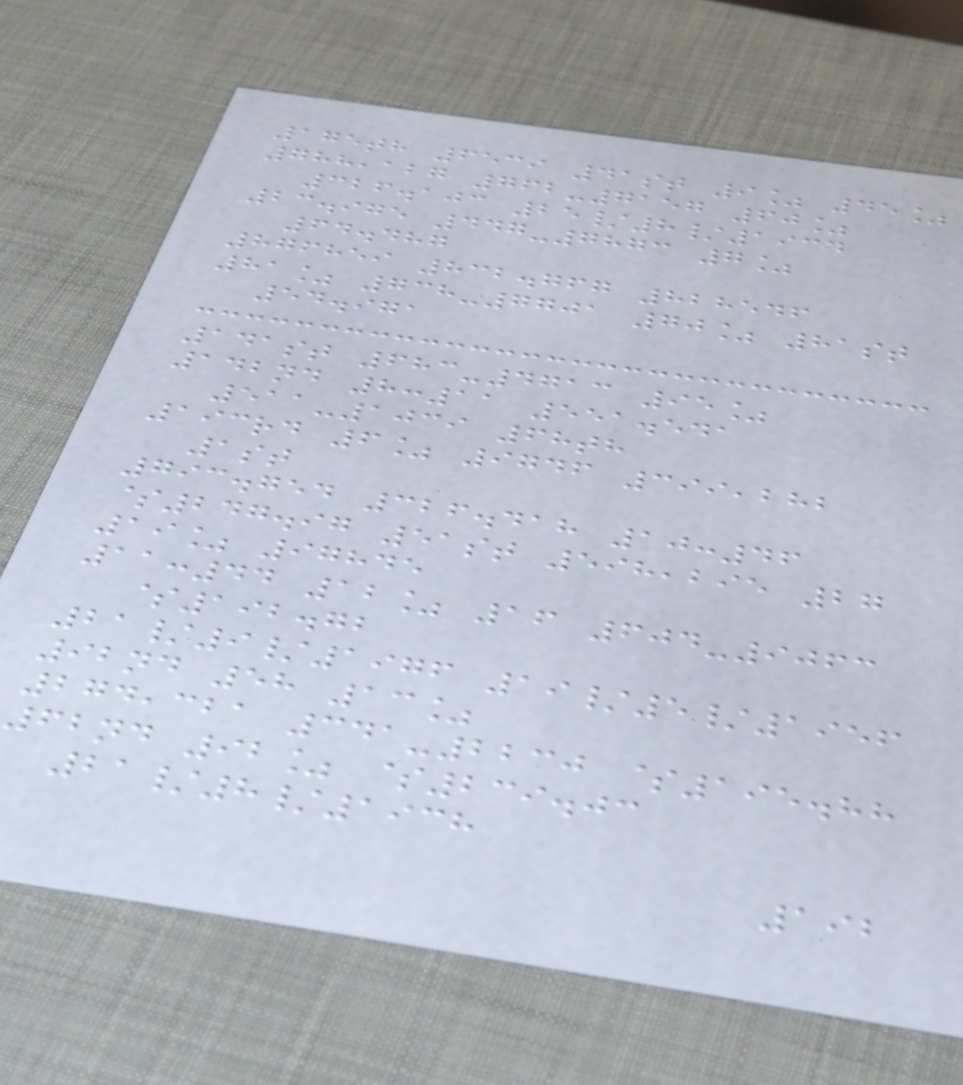175th 6539 41st 9% 45%
788,127 762-7157 60%
326.103 25/8/1934
23.975 447-7873 7%
64.487
876859 832.767 828546
81% 738-7701 70% 81st
54.971
141st 683-4713 95%
142nd 8:11 551.541
511-1039 68th
193rd 6% 9746 399,282
1st
793.754 326.418 10:46
$247.97 51st 598,295 27
19% 97845
11:44 12% 16 604-9063
$192.72
21/9/1976 19/5/1956
92nd 58 13%
274,321 341-2230 $195.88
62nd 92% $239.03
21/8/1938
192
